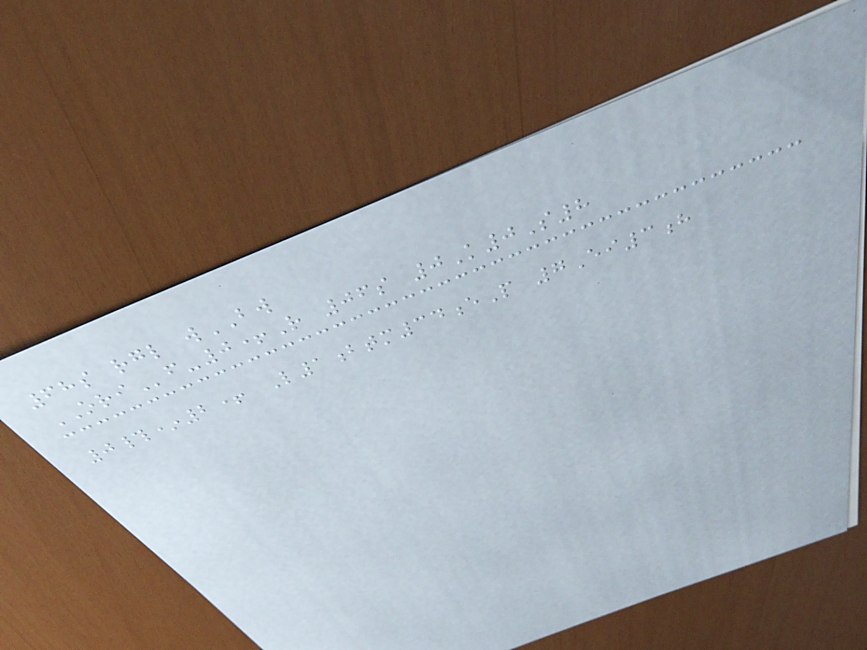68s rgl wBW
ORIf-0+R 06s 0K0S8
0#*2+ L1btm34eP 7Ei3h
